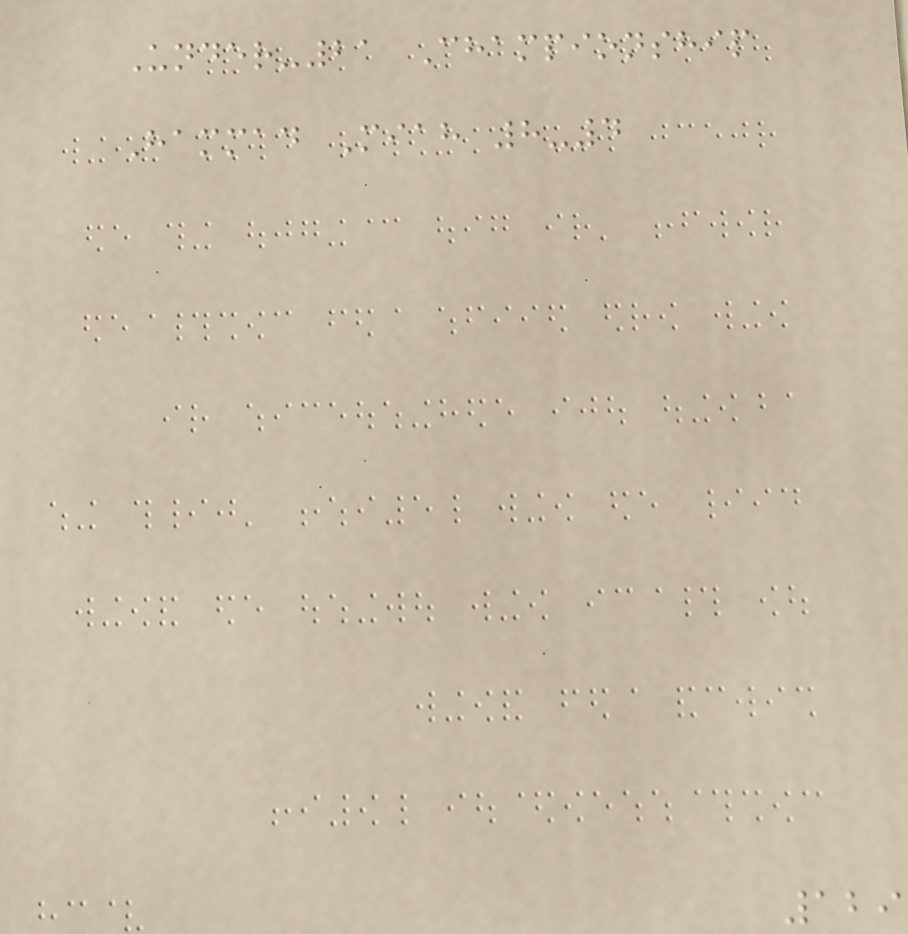Under-21 Championship
Hammad Miah 8-4
129
